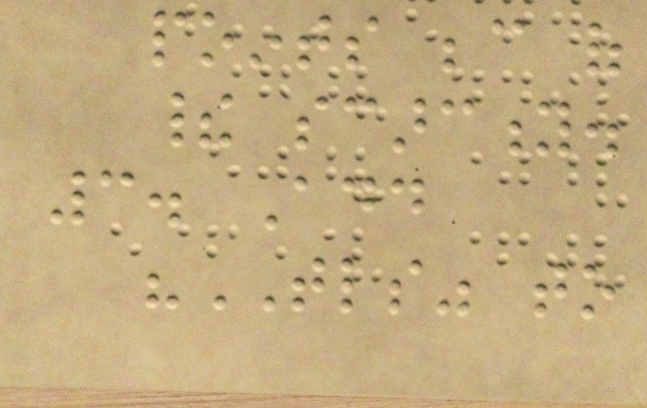points because of
their scarcity.
3. Add
"TLS" to
